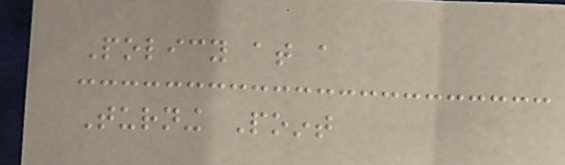Policy at a
Turning Point
